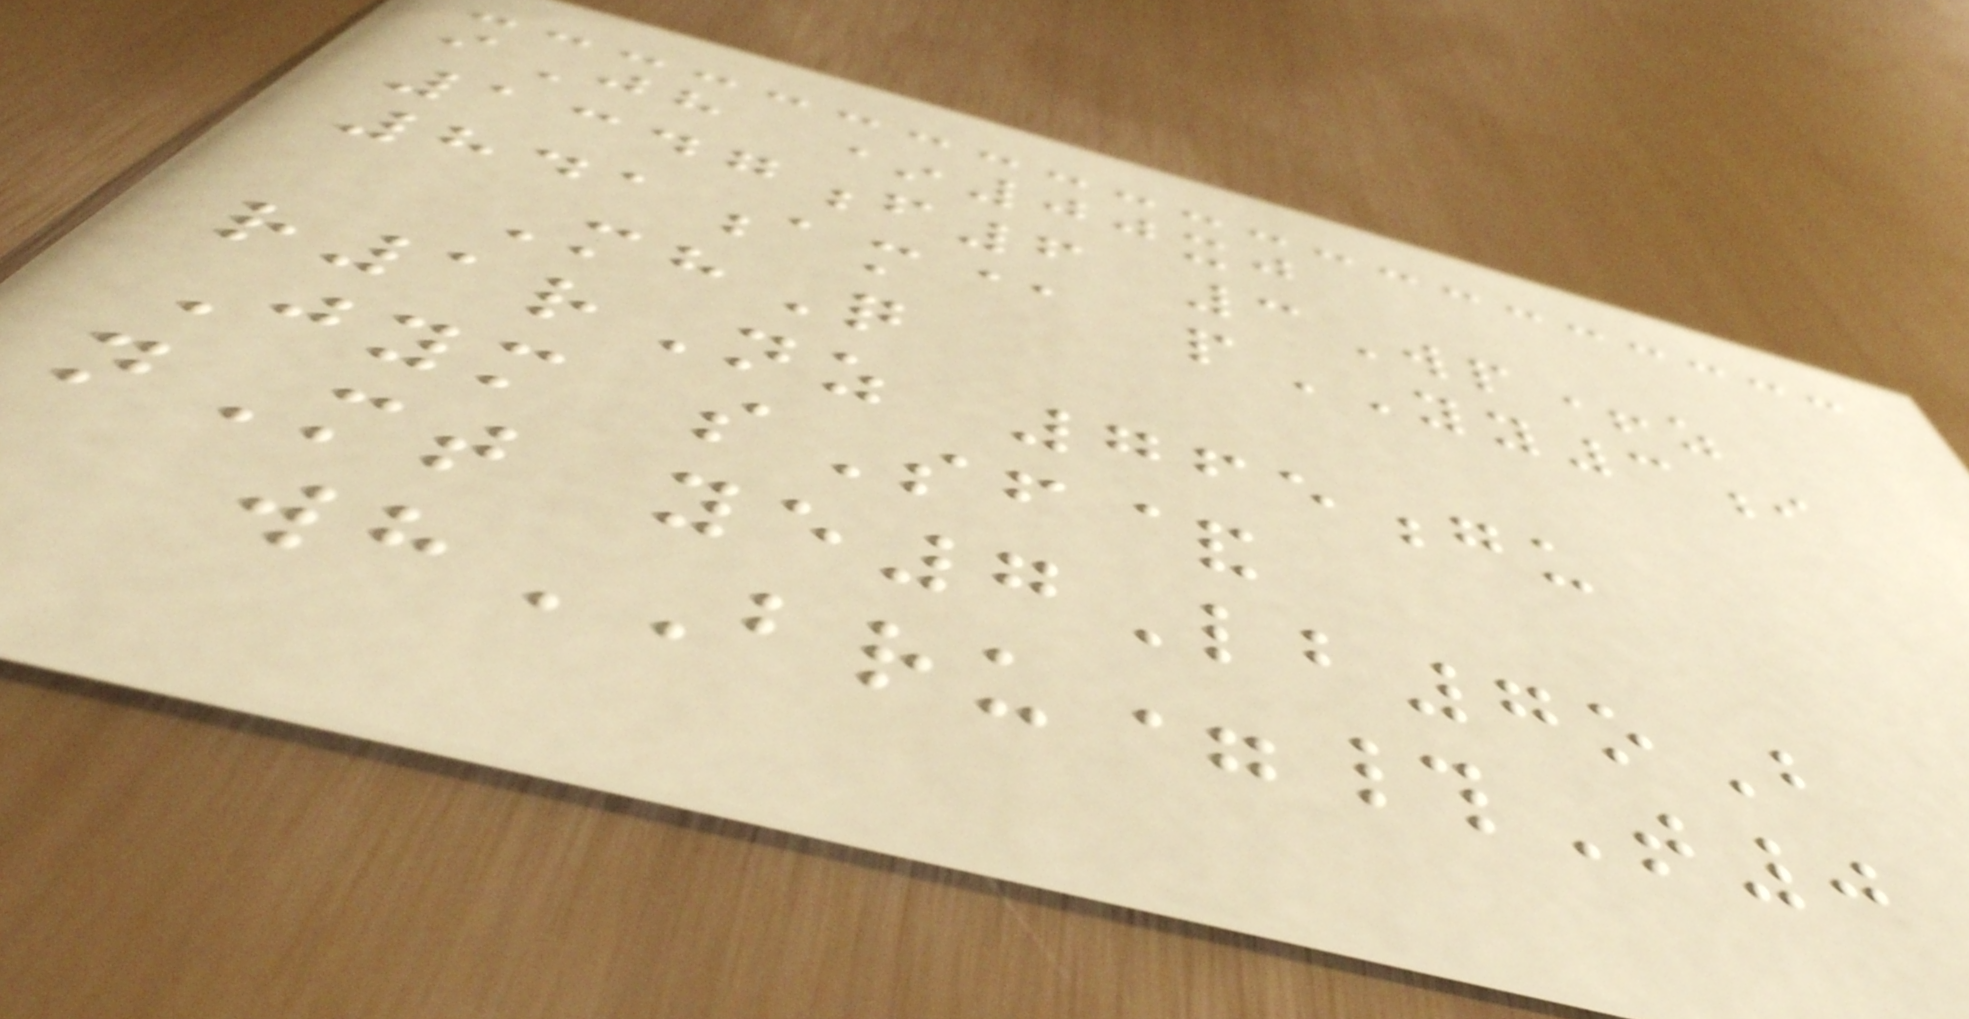iJh *00xj
1347f6 3Wp+z
841am@ pYY3i
MhQ
r1rNz 765gu
Jym sSf&
nMt ye7Lb7oB
whBRU=#T0
